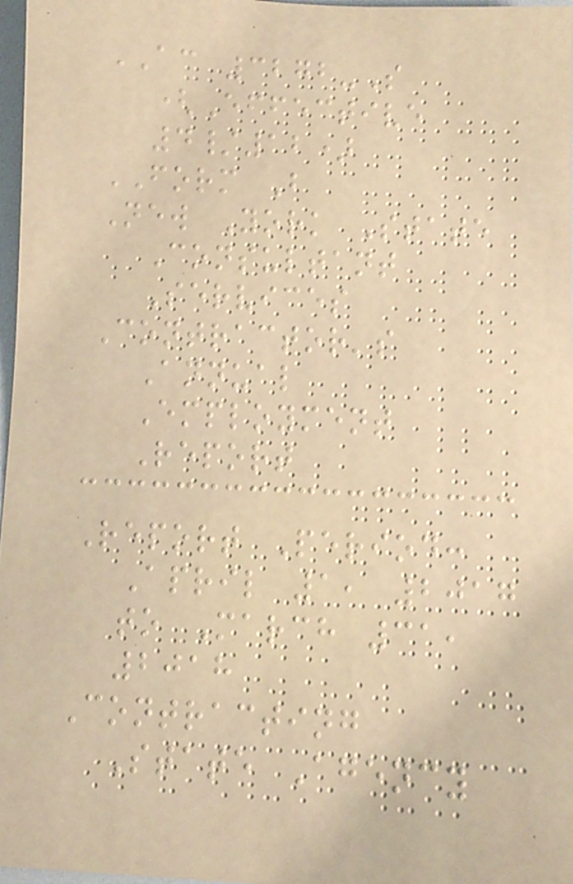AC 3272-S
(Effective
4/12)
FORM B
New York State
Consultant
Services
Contractor's
Annual
Employment
Report
Report Period:
April 1, 2017
to March 31,
2018
Contracting
State Agency
